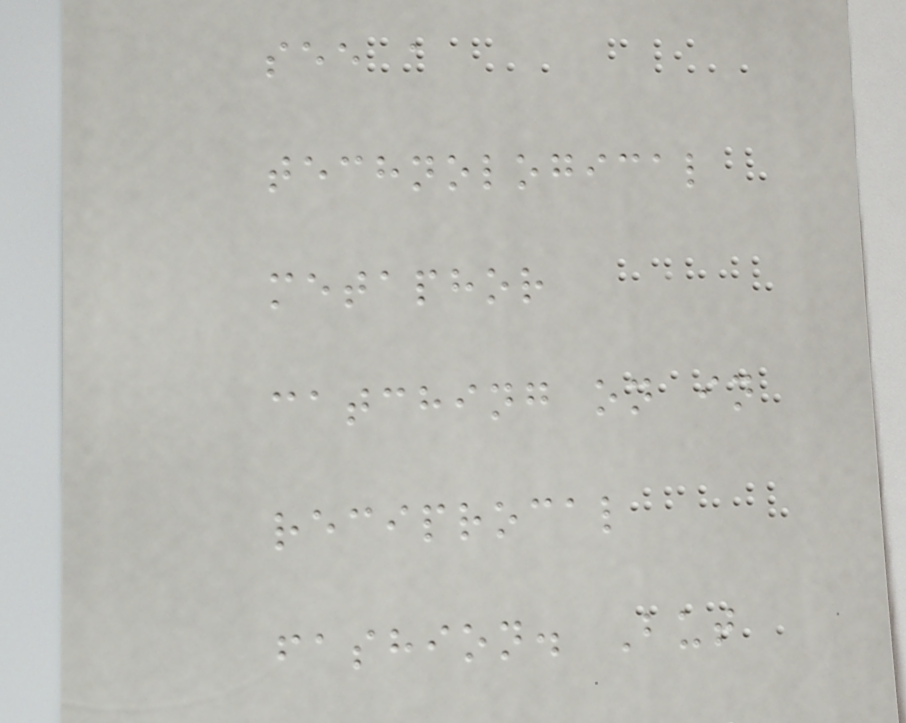see a
technological
metaphor
catching on in
reciprocal
fashion. But
